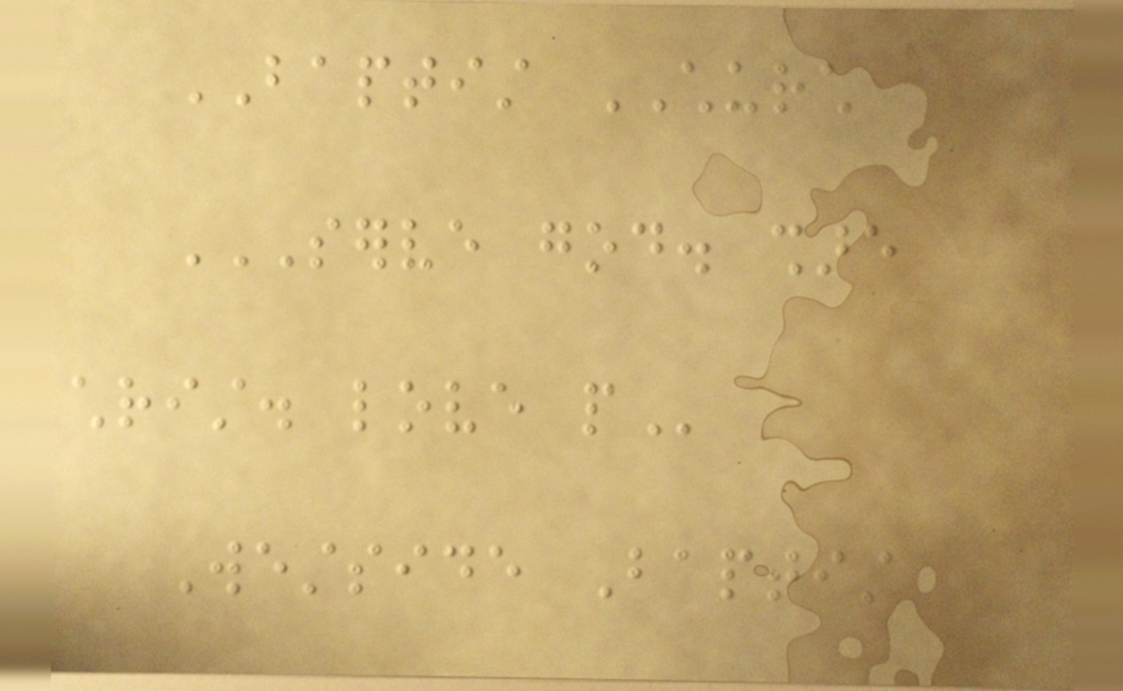BAPTIST CHURCH
SERVE GOD. SHARE
CHRIST. LOVE PEOPLE
Westside Baptist
